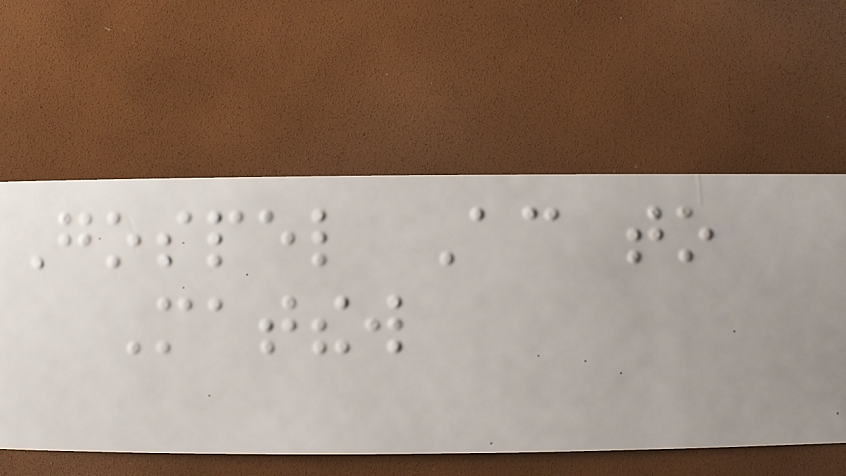Gospel According to
Matthew
